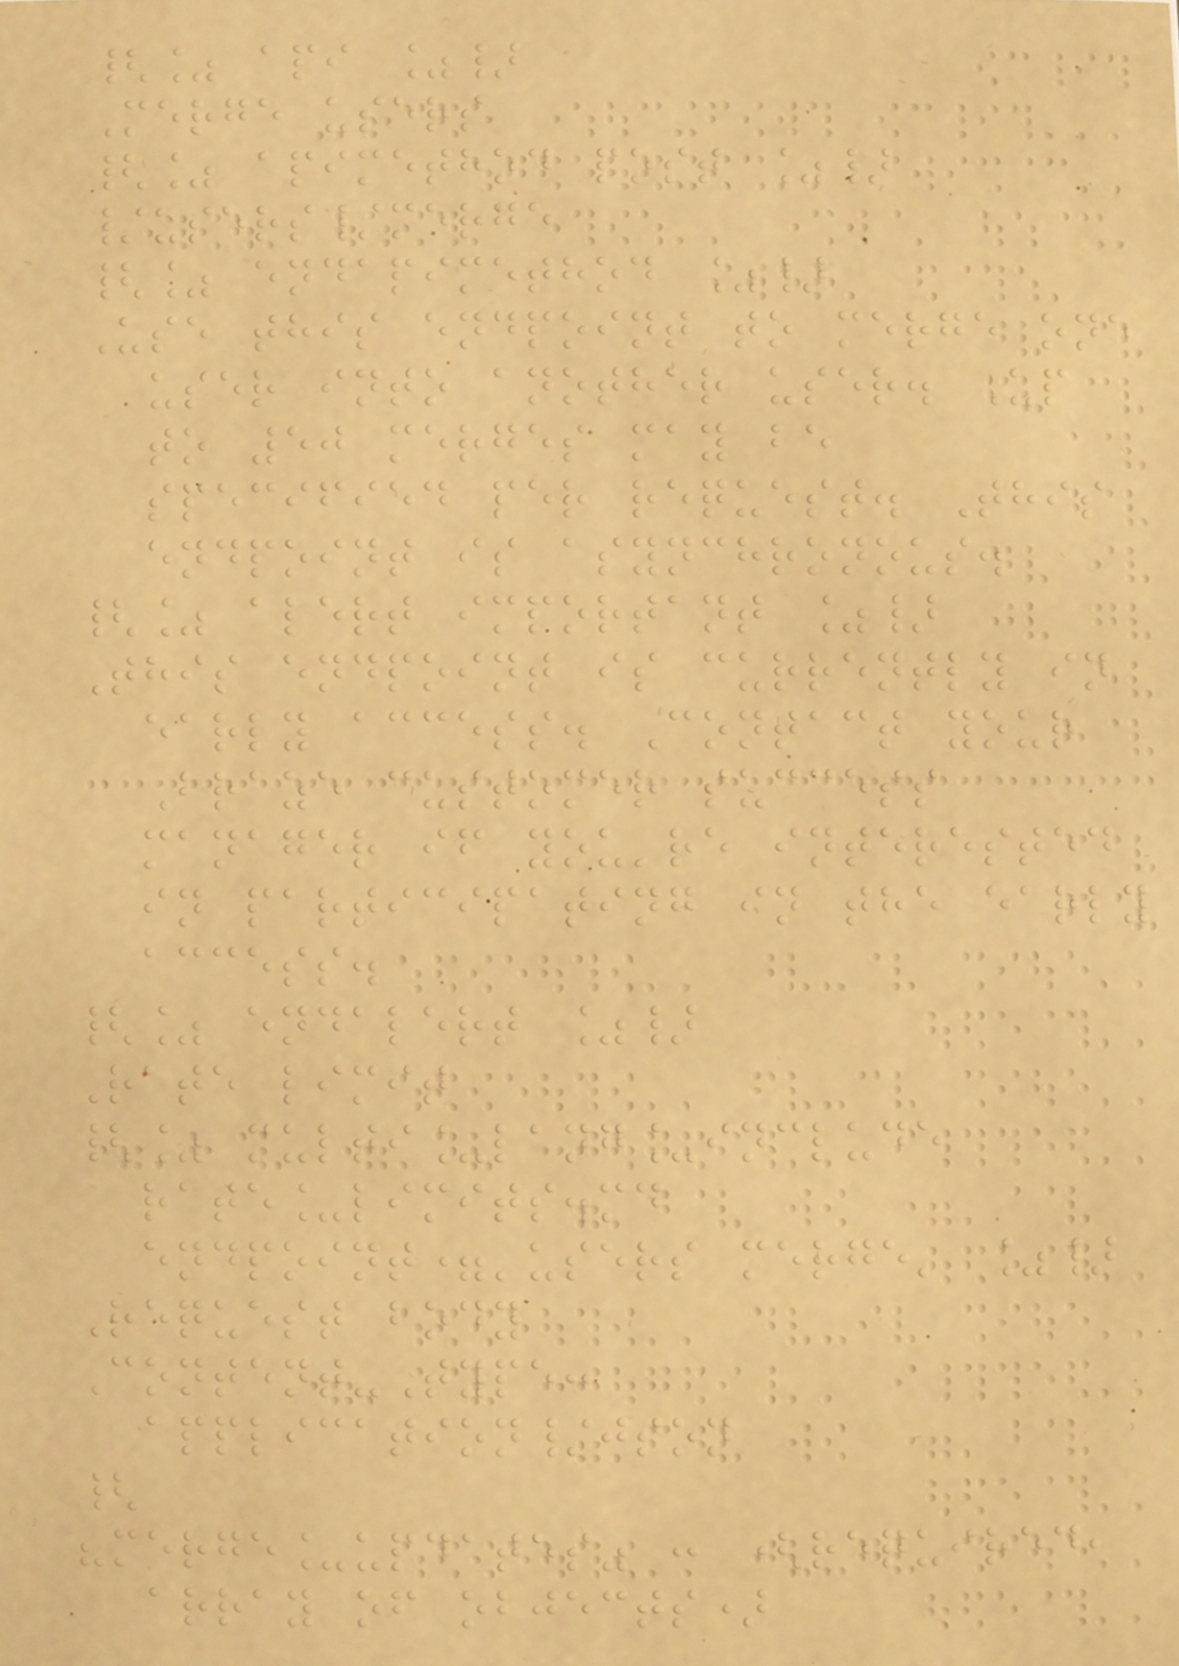{% api %}
Merge users
{% apimethod post %}
/users/merge
{% endapimethod %}
Use this endpoint to merge one
user into another user. Up
to 50 merges may be
specified per request. This
endpoint is asynchronous.
{% alert important %}
This endpoint is currently in
early access. Contact your
Braze customer success
manager if you're interested
in participating in the early
access.
{% endalert %}
Rate limit
{% multi_lang_include
rate_limits.md
endpoint='users merge' %}
Request body
Content-Type:
application/json
{
"merge_updates" : (required,
array of objects)
